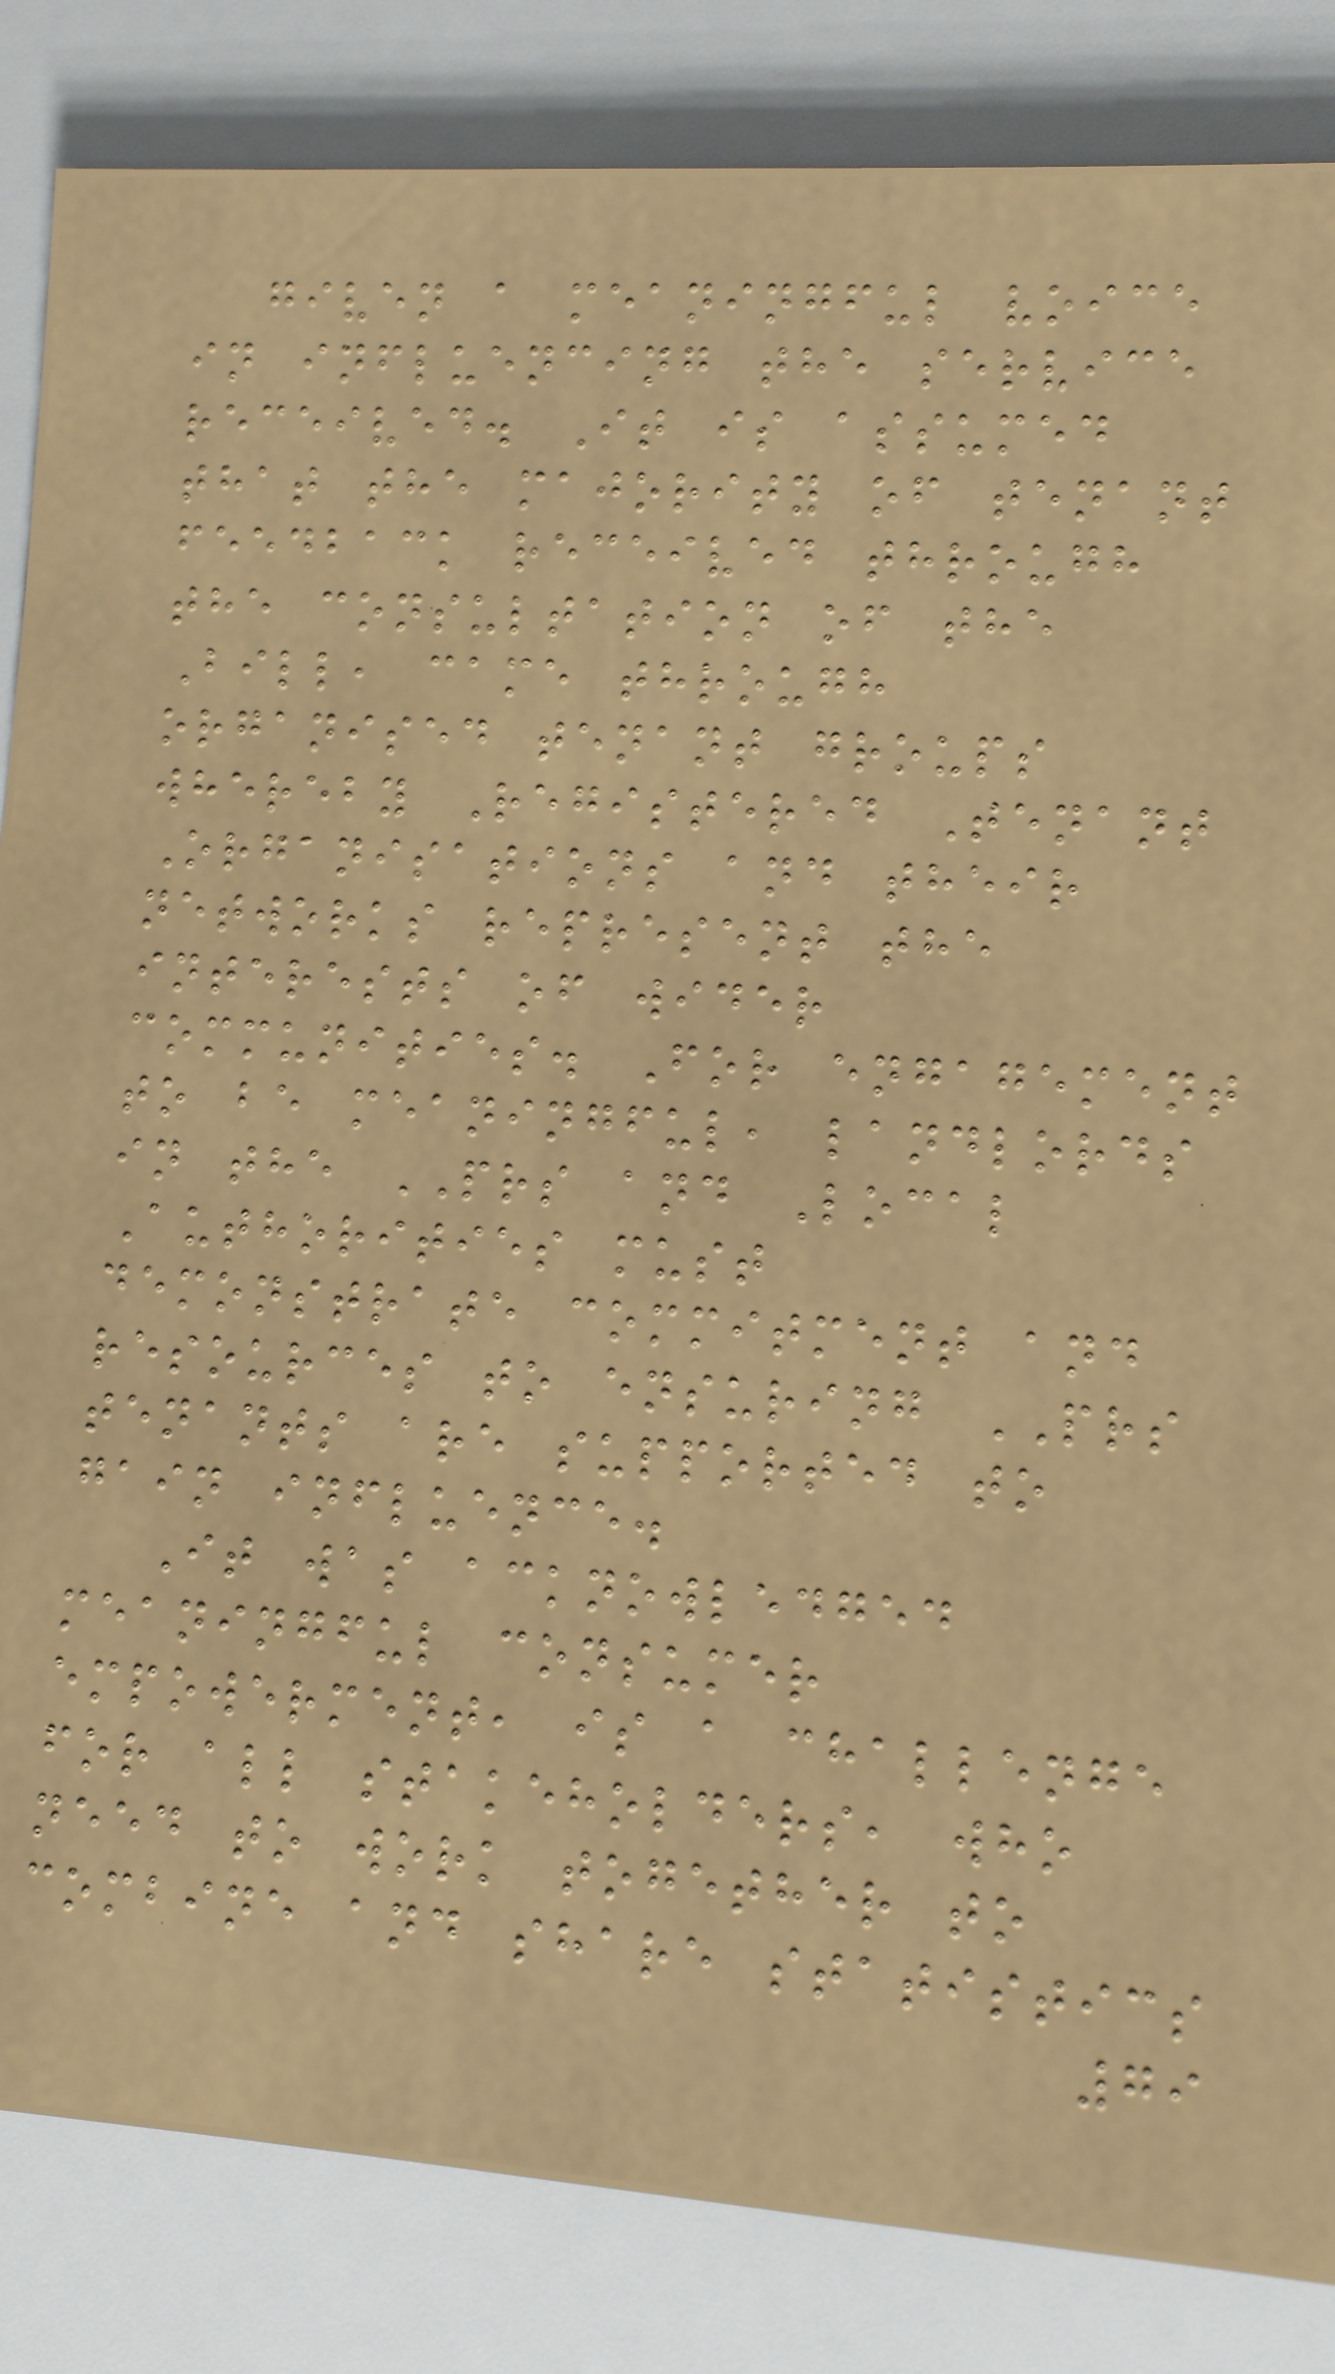given a meaningful voice
in influencing the service
received. It is assumed
that the majority of tenant
feedback received through
the consultation of the
Bill, came through
organised tenant groups
whereby Registered Tenant
Organisations and their
networks represent the
interests of wider
communities. For engagement
to be meaningful, landlords
in the PRS and Local
Authorities must
demonstrate commitment and
resources to ensuring PRS
tenants are supported to
gain influence.
It was acknowledged
meaningful consumer
empowerment, is a challenge
for all stakeholders, who
need to work together to
combine and share statistics
79
